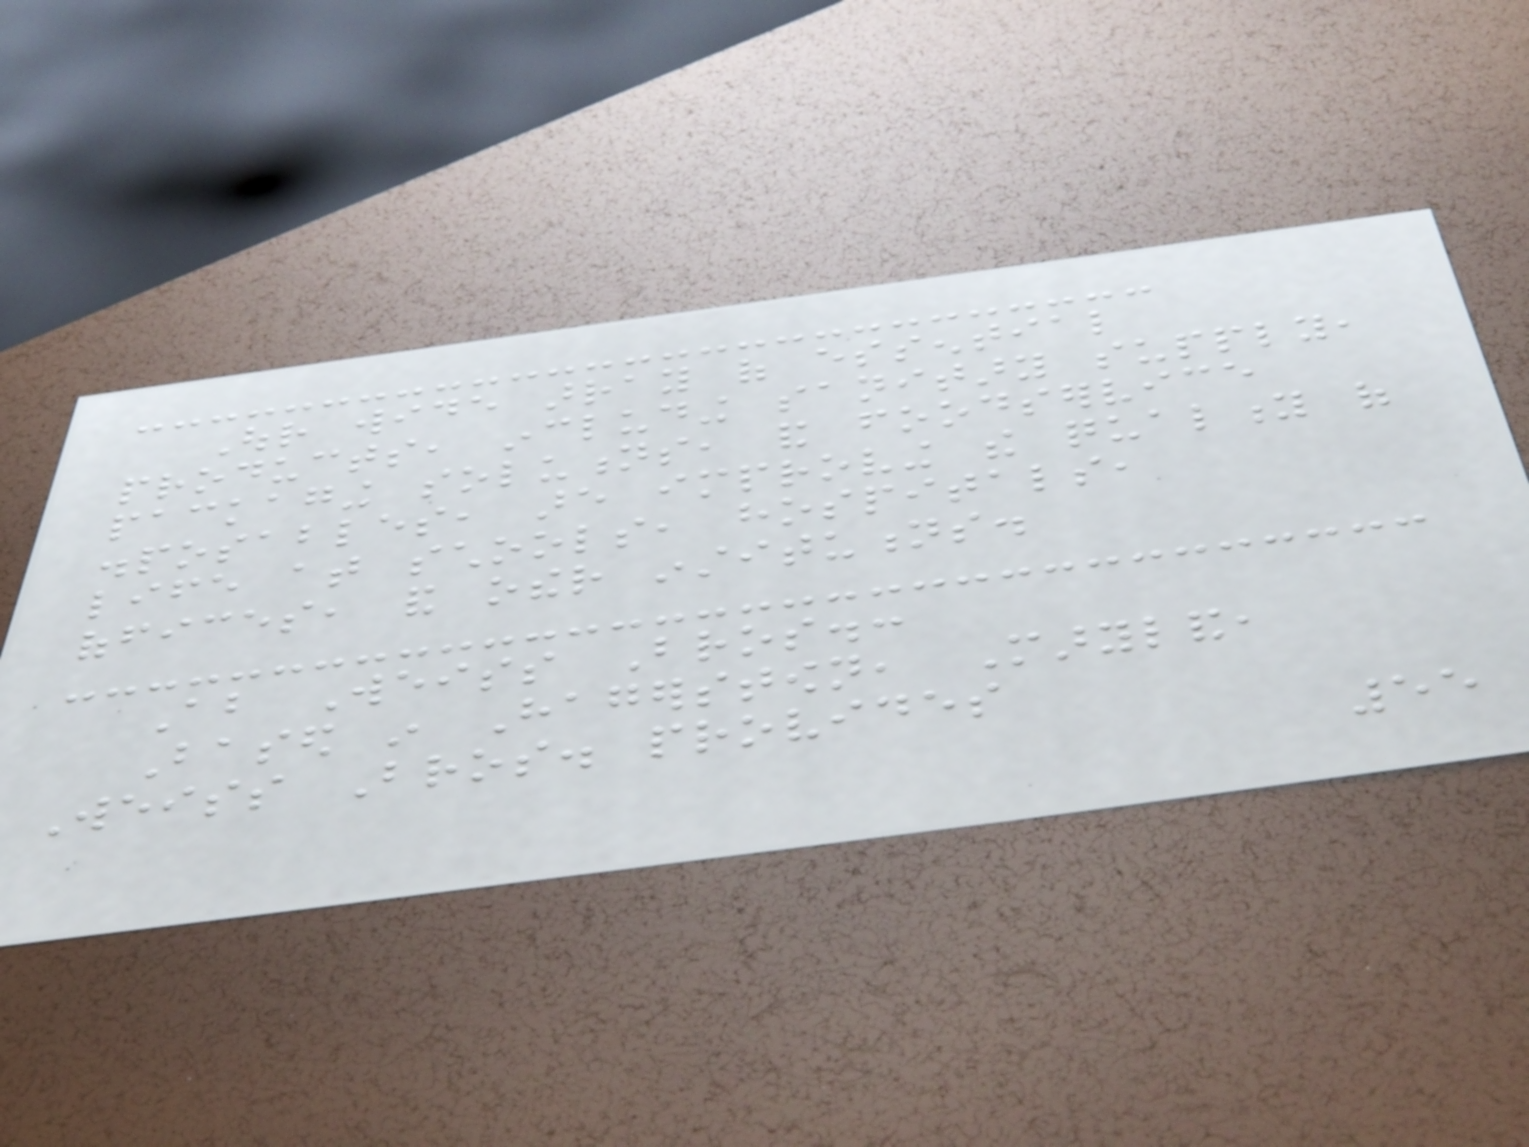Our wide array of essential
products, including sanitary supply,
packaging solutions, and foodservice
disposables, are improving the quality of
life at schools, hospitals,
offices, and other institutions.
About Weiss Bros.:
Based in Hagerstown, Maryland,
Weiss Bros. provides
55
